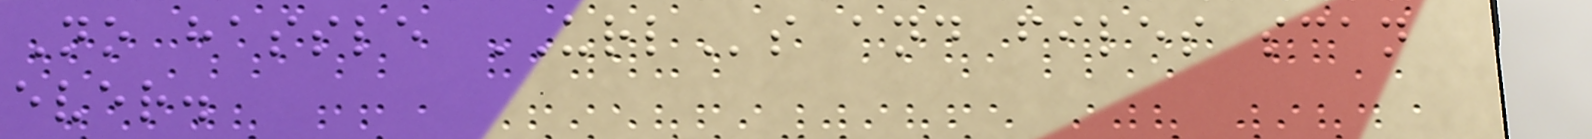No hassle URLs and files scan
ever.
